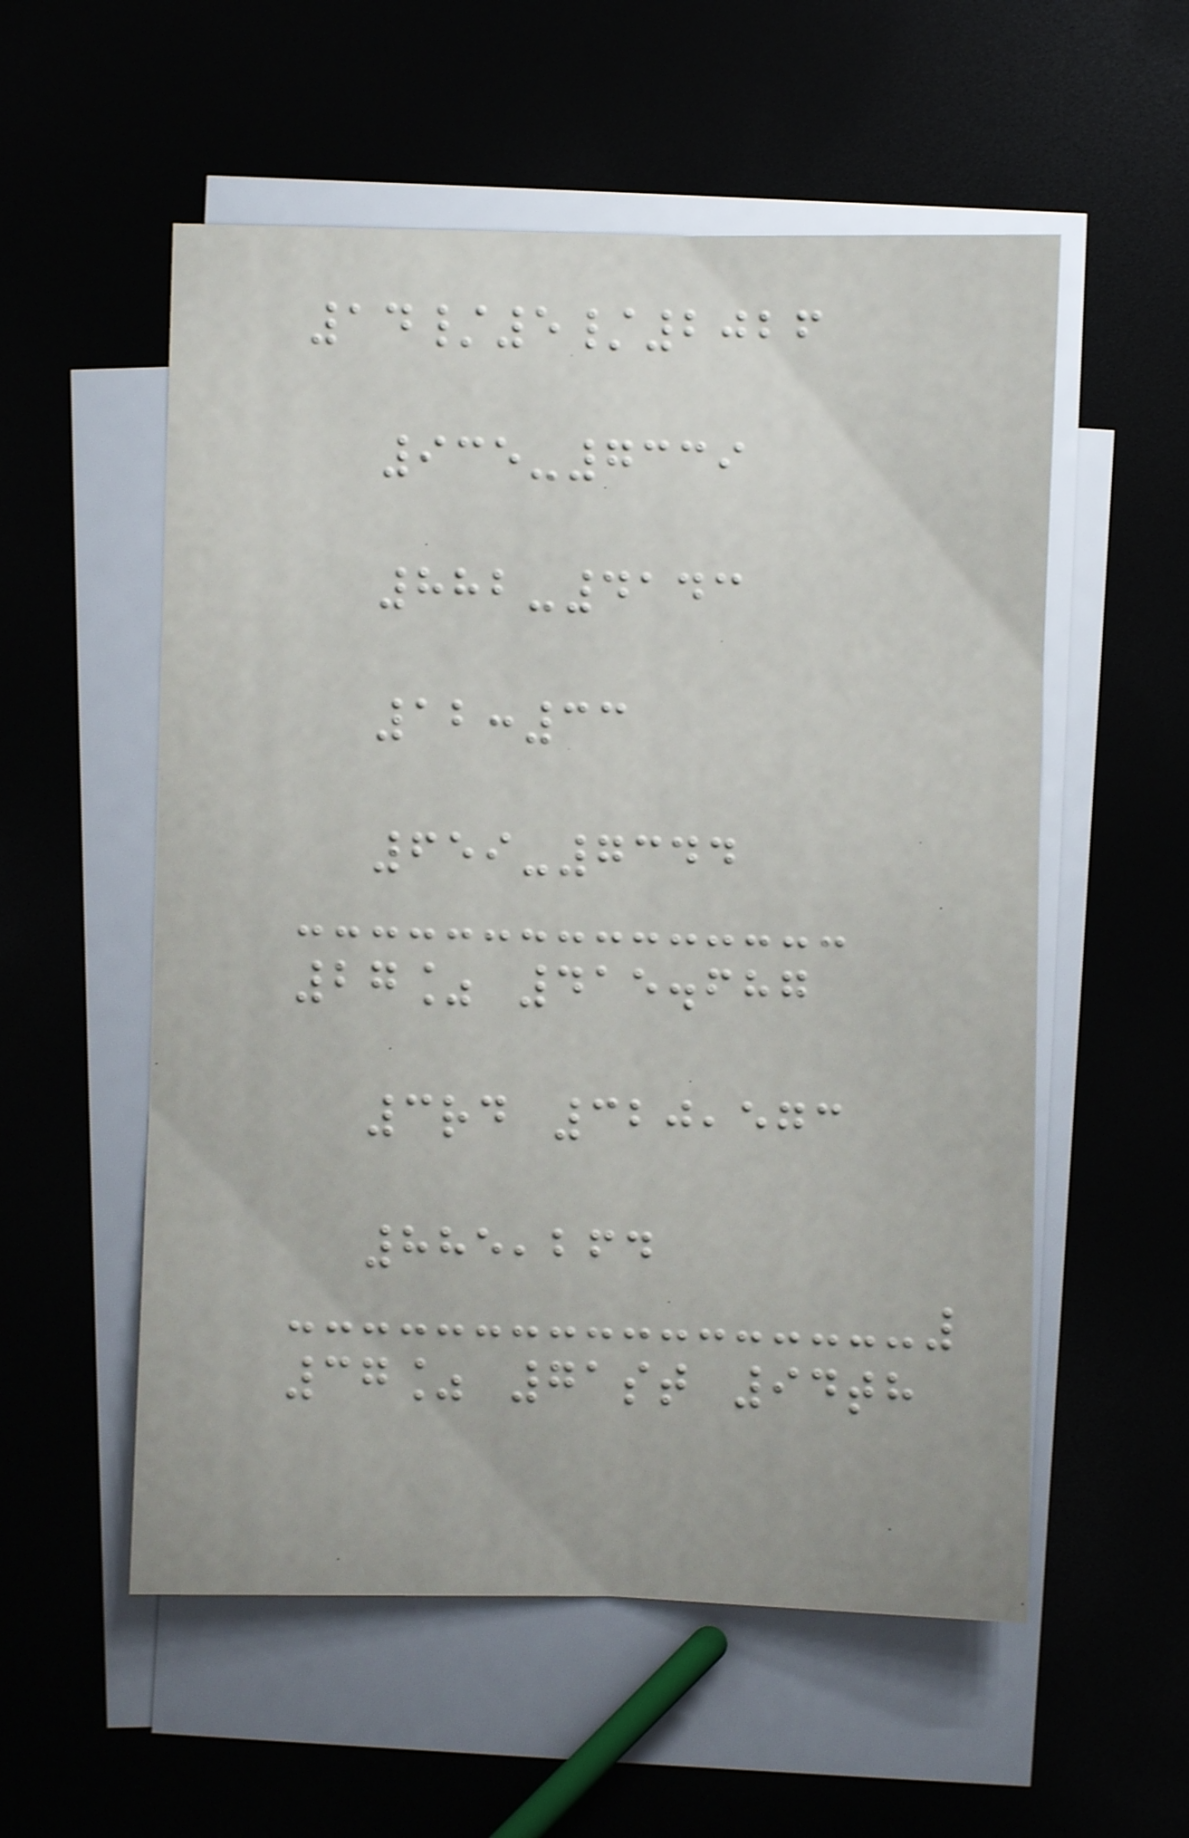14/5/2026
935-7339
882-4143
12:33
659-7344
27% 415.687
3rd 320,573
885,264
37% 71st 94th
